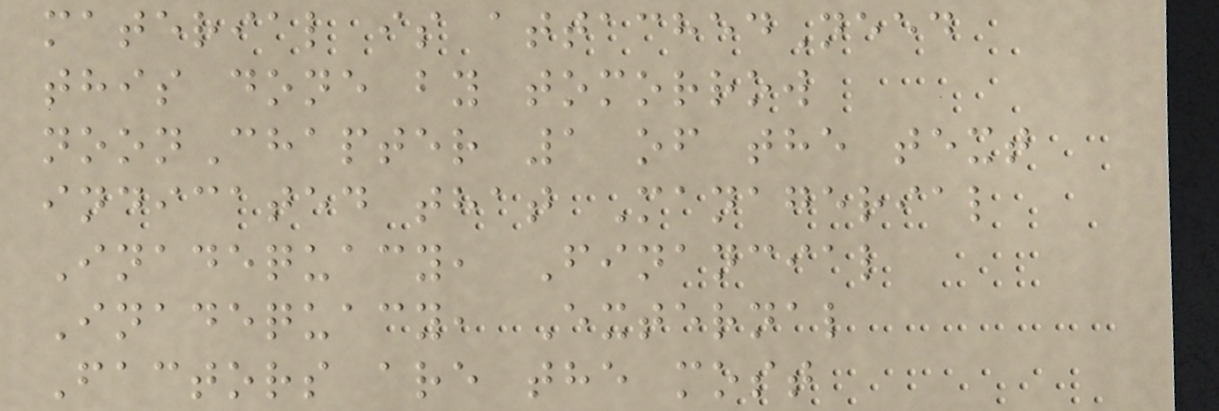material is attachedNeed
this done by tomorrow
noonChapter 1 of the text
indicated that Managerial
Inadequacy, Financial
Inadequacy, External
Factors are the most
